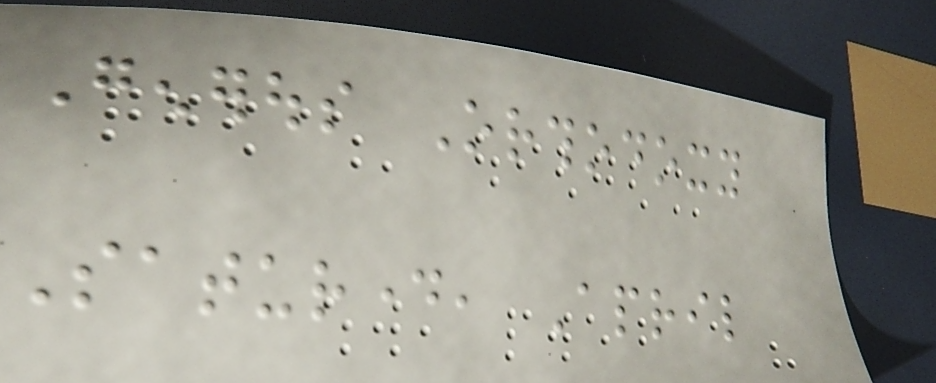Generous Orthodoxy
Saturday, April
